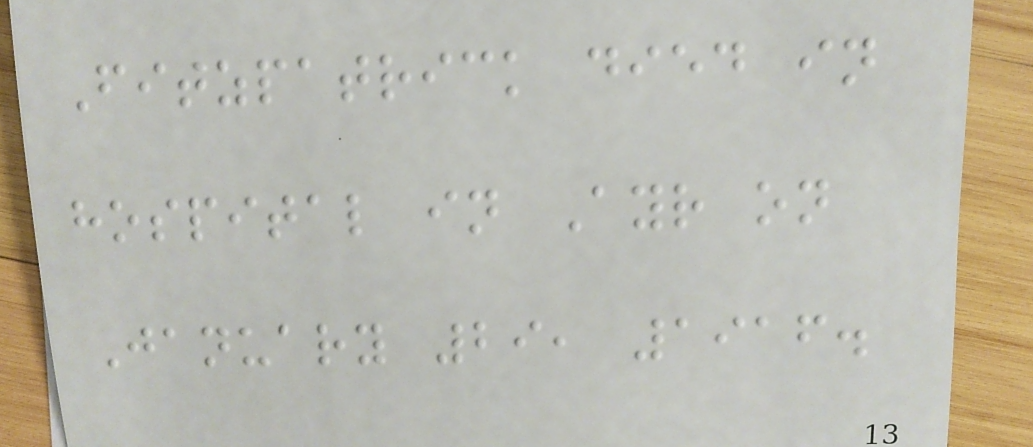Fitzpatrick died in
hospital in Ayr on
January 29, 1916.
